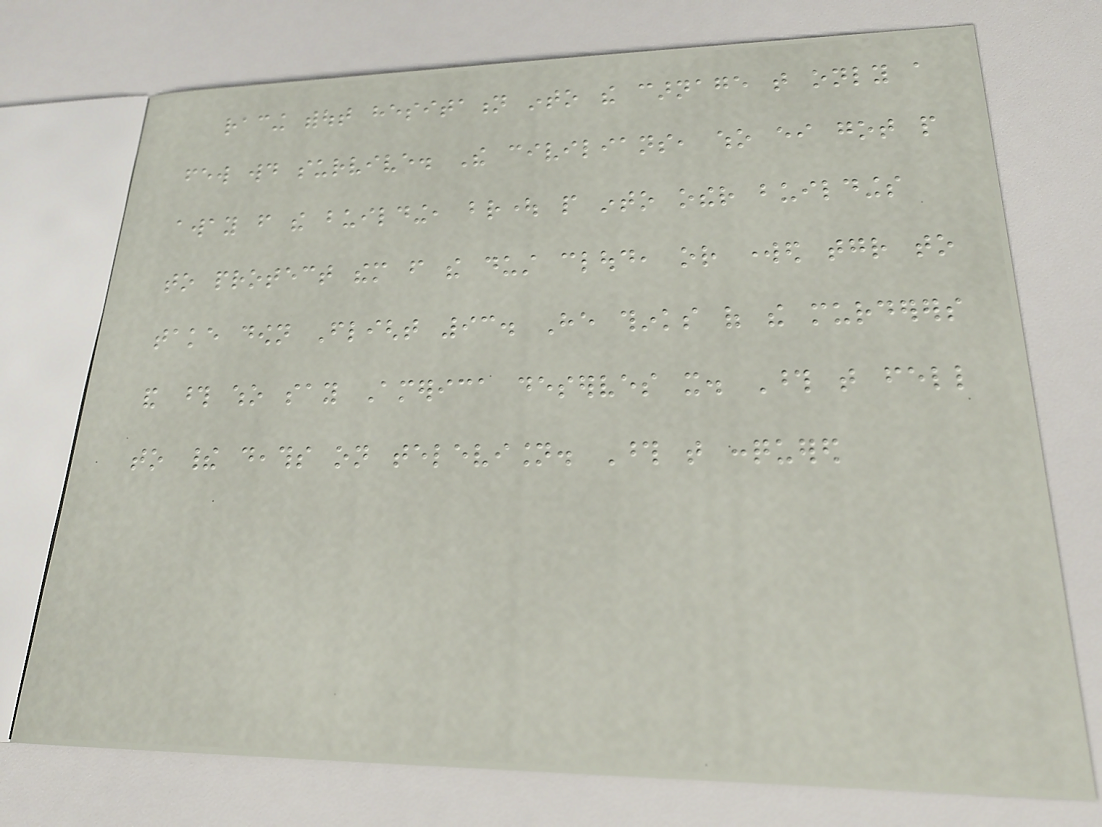racing without hesitation into the carnage that only a
few would survive. The civilians, who either got people
away from the building, brought people into other buildings
to protect them from the dust cloud, or worked together to
take down Flight 93. He thinks of the murderers
and those who say America deserves it. Those that fell
to their deaths on television. Those that conquered
